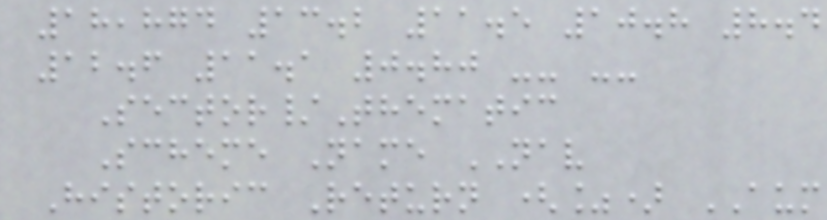18,874 13.2 11.5 10.8 8.4
12.6 11.1 0.80 -- --
Sector/Thematic
Scheme Name NAV
Historic Return (%) AUM
